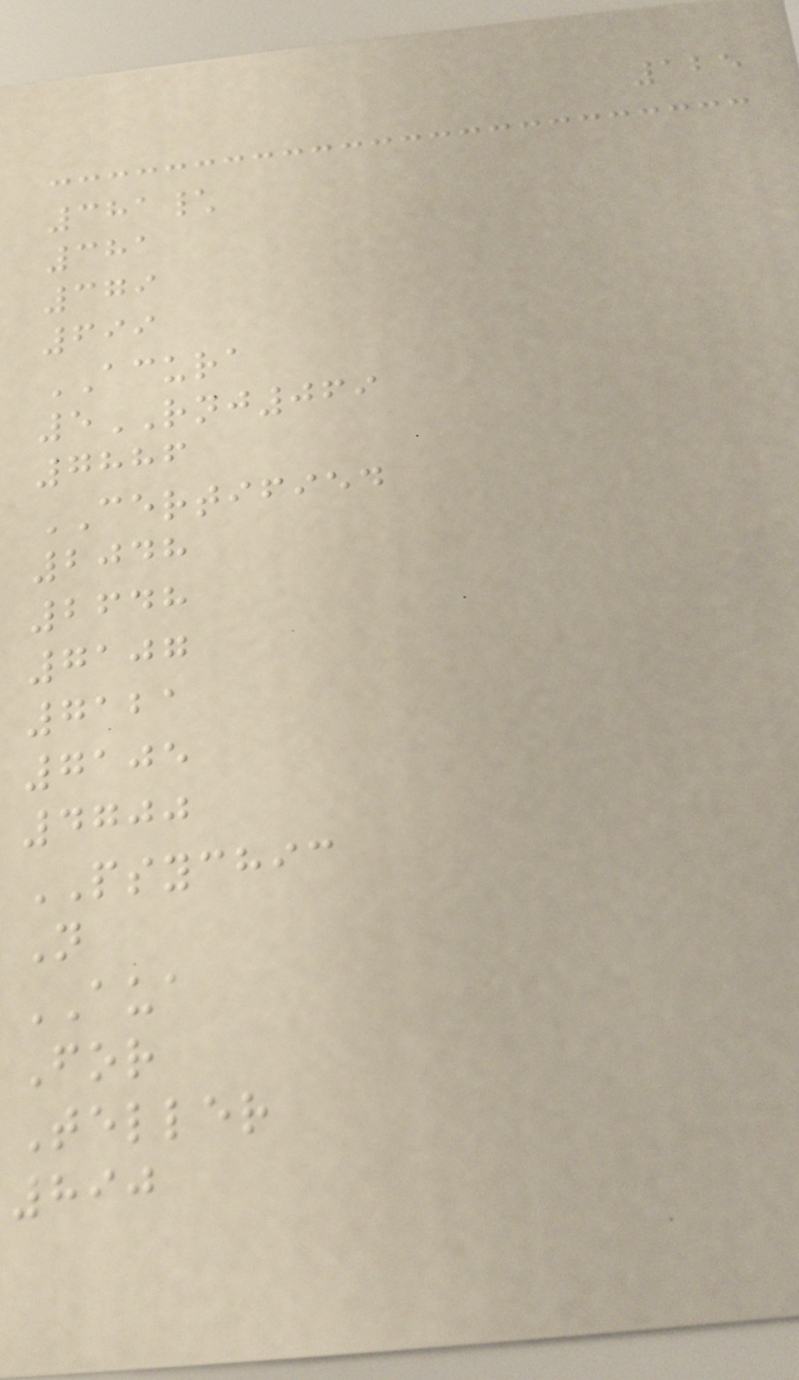125
381\
381
379
699
ACURA
5RNJ069
7886
CERTIFIED
2048
2648
7107
7121
7105
4700
PSYCHIC
N
AUA
For
Teller
890
